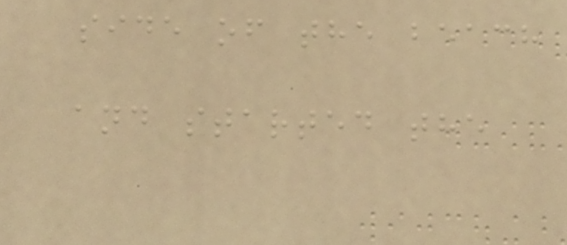side of the beach
and started the
